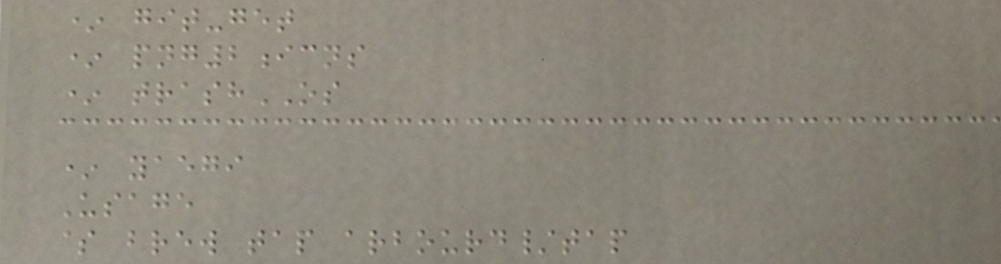* git-get
* png2icns
* trashOS
* yaegi
Usage
$ brew tap arbourd/tap
